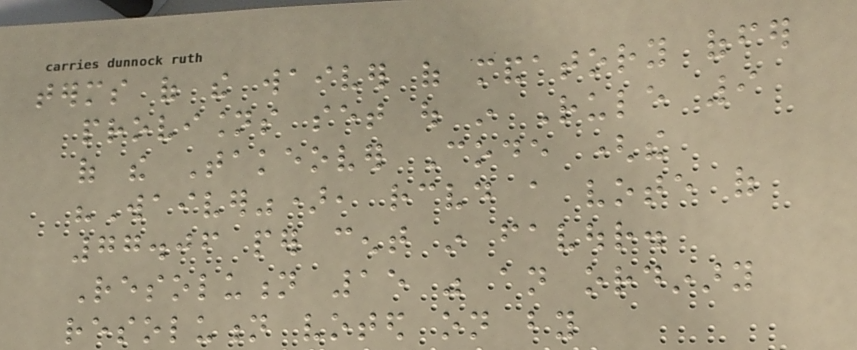terms of the waiver of mandatory offer
provisions set out in Rule 9
of the Takeover Code (the
"Waiver"), received a vote of
77.06 per cent in favour.
Resolution 15 was an ordinary
resolution voted on by
